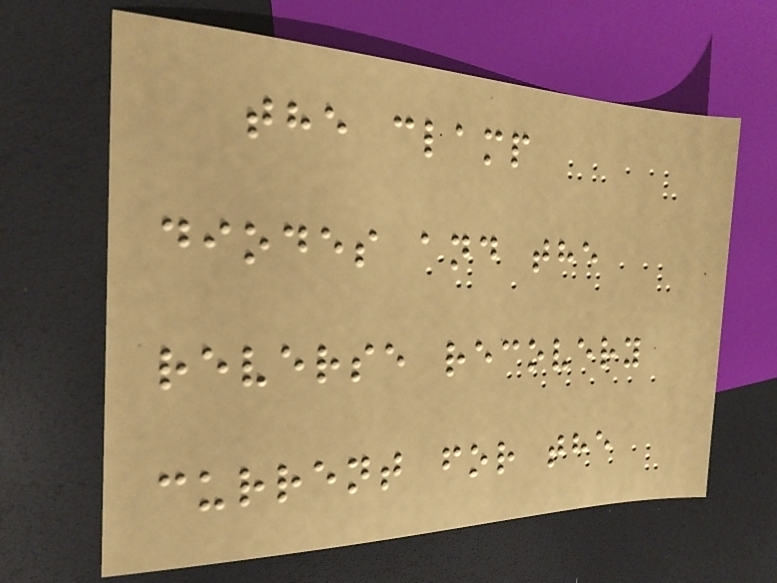the clamp
diodes and the
reverse recovery
current for the
